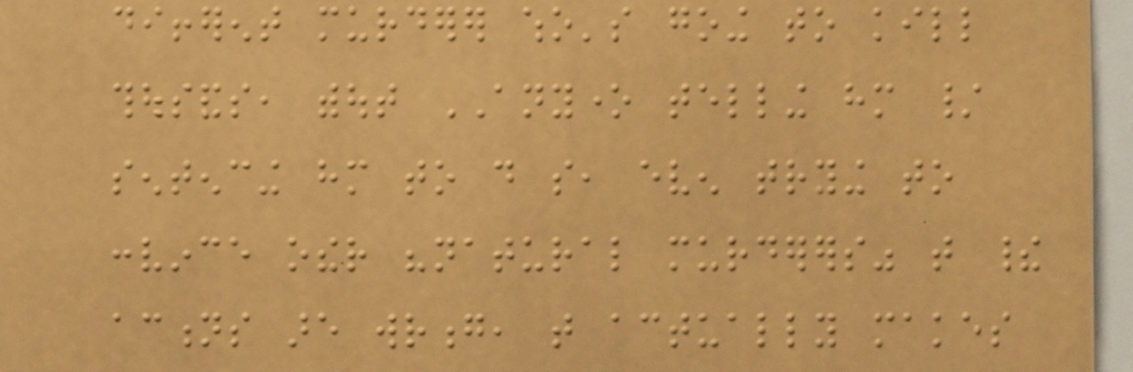different murderer who's going to kill
thousands, without ANYONE telling him /
sentencing him to do so, even trying to
convince other "natural murderers" that their
actions are wrong, that actually makes
